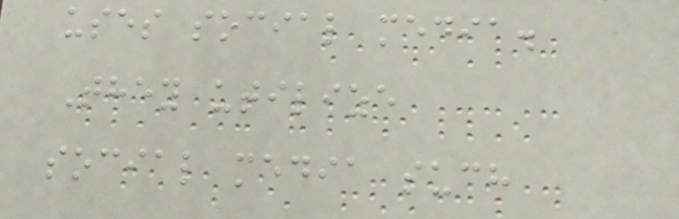uses social media.
They utilize
social media such
